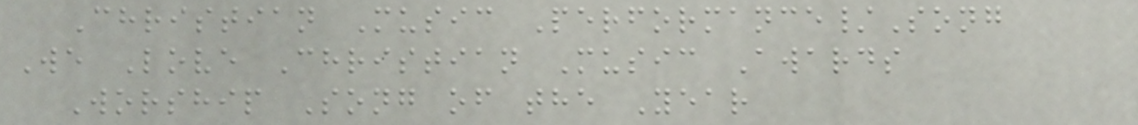Christian Music Performance/Song
We Love Christian Music Awards
Worship Song of the Year
